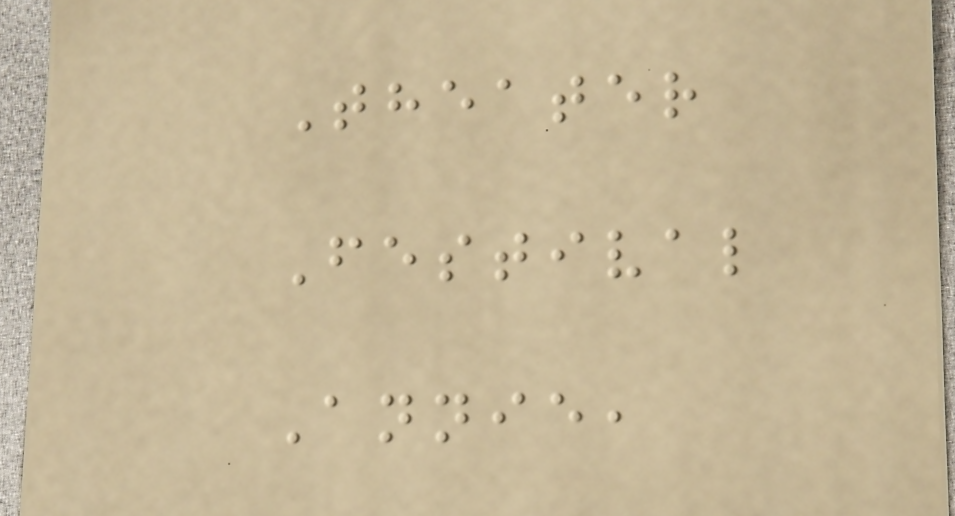Theater
Festival
Annie,
